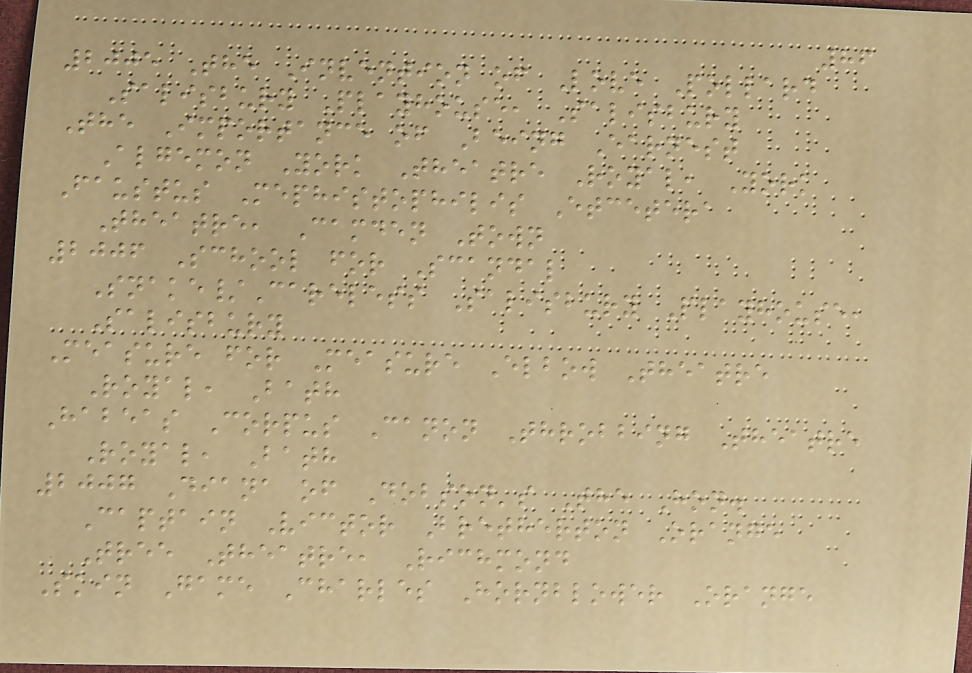86
2005 The Invention of Love Pollard
Salisbury Playhouse, Salisbury
The Importance of Being Earnest
Algemon York Theatre Royal, York
Faustus Mephistophilis Etcetera
Theatre, Camden Town
2006 School for Scandal
Snake/Careless Salisbury Playhouse,
Salisbury
Measure for Measure Elbow Theatre
Royal, Bath
Habeas Corpus Canon Throbbing Theatre
Royal, Bath
2007 Diana of Dobson's The Hon.
Captain Victor Bretherton Orange
Tree Theatre, Richmond
Skin Game Charles Hornblower Orange
